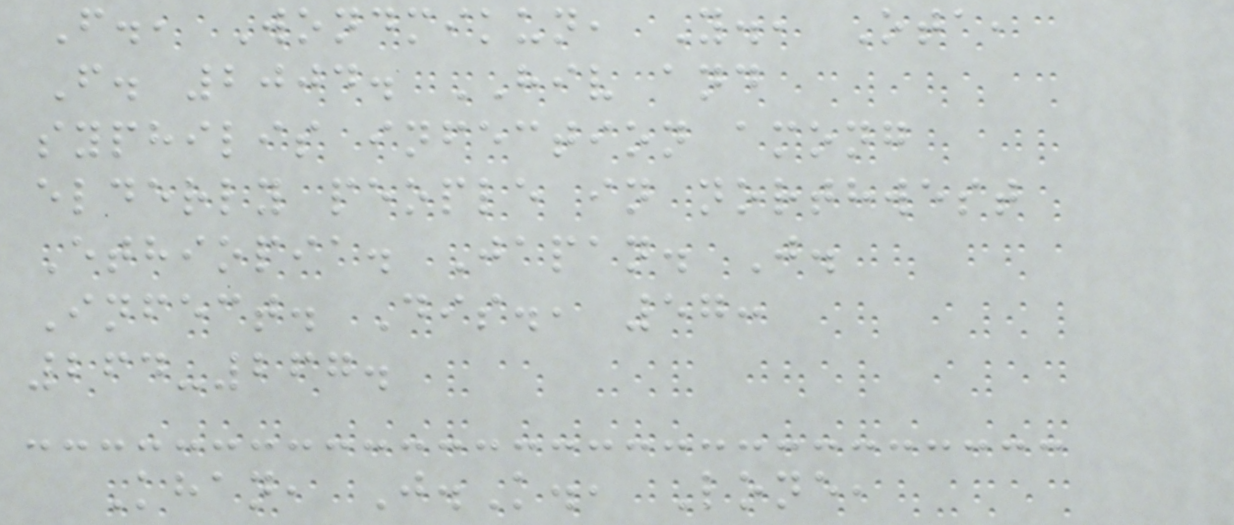F., Wondmikun, Y., Ota,
F. 2004. HIV and
syphilis infection among
elderly people in northwest
Ethiopia. Japan. J.
Infect. Dis., 57:
264-267.
Khan, J.K., Lone,
